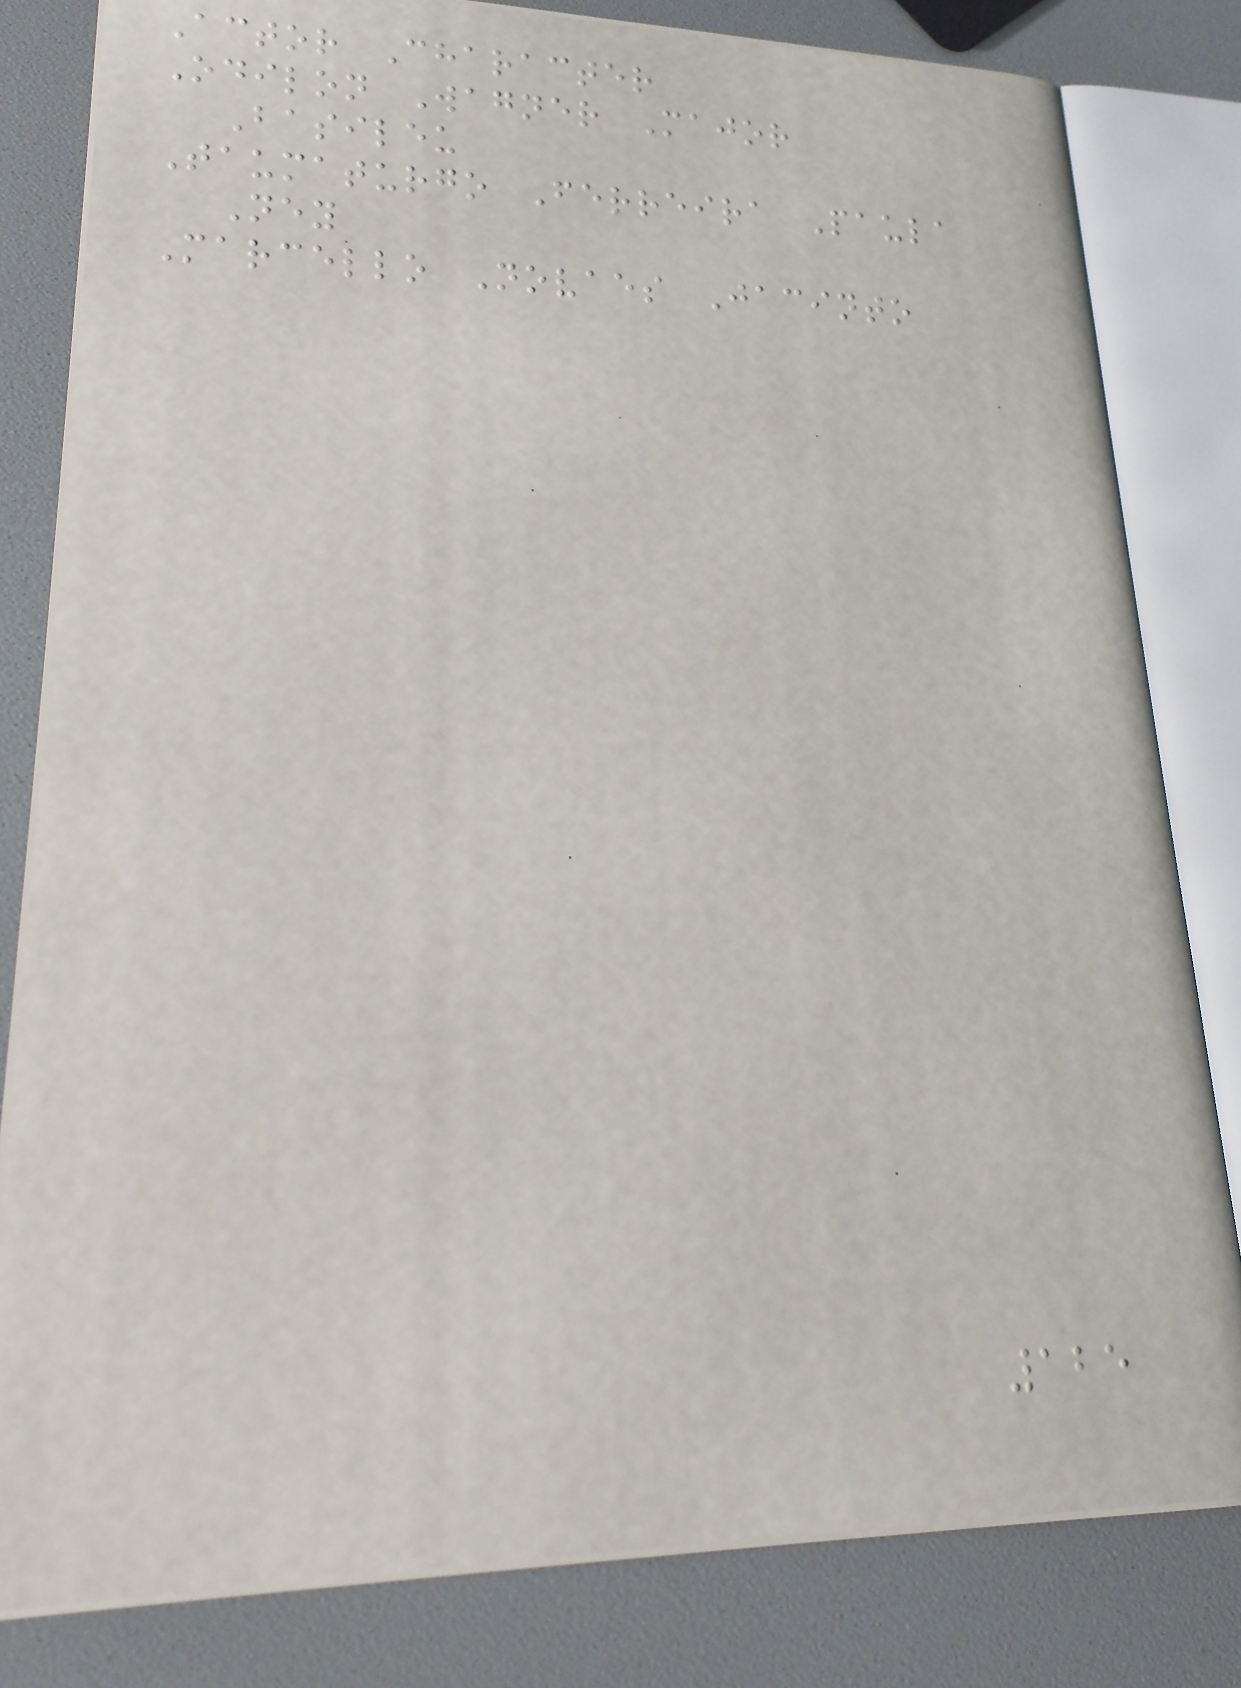Actor Character
Odilon Wagner Major
Basileu
Taumaturgo Ferreira Paula
Ney
Marcello Novaes Jacinto
125
